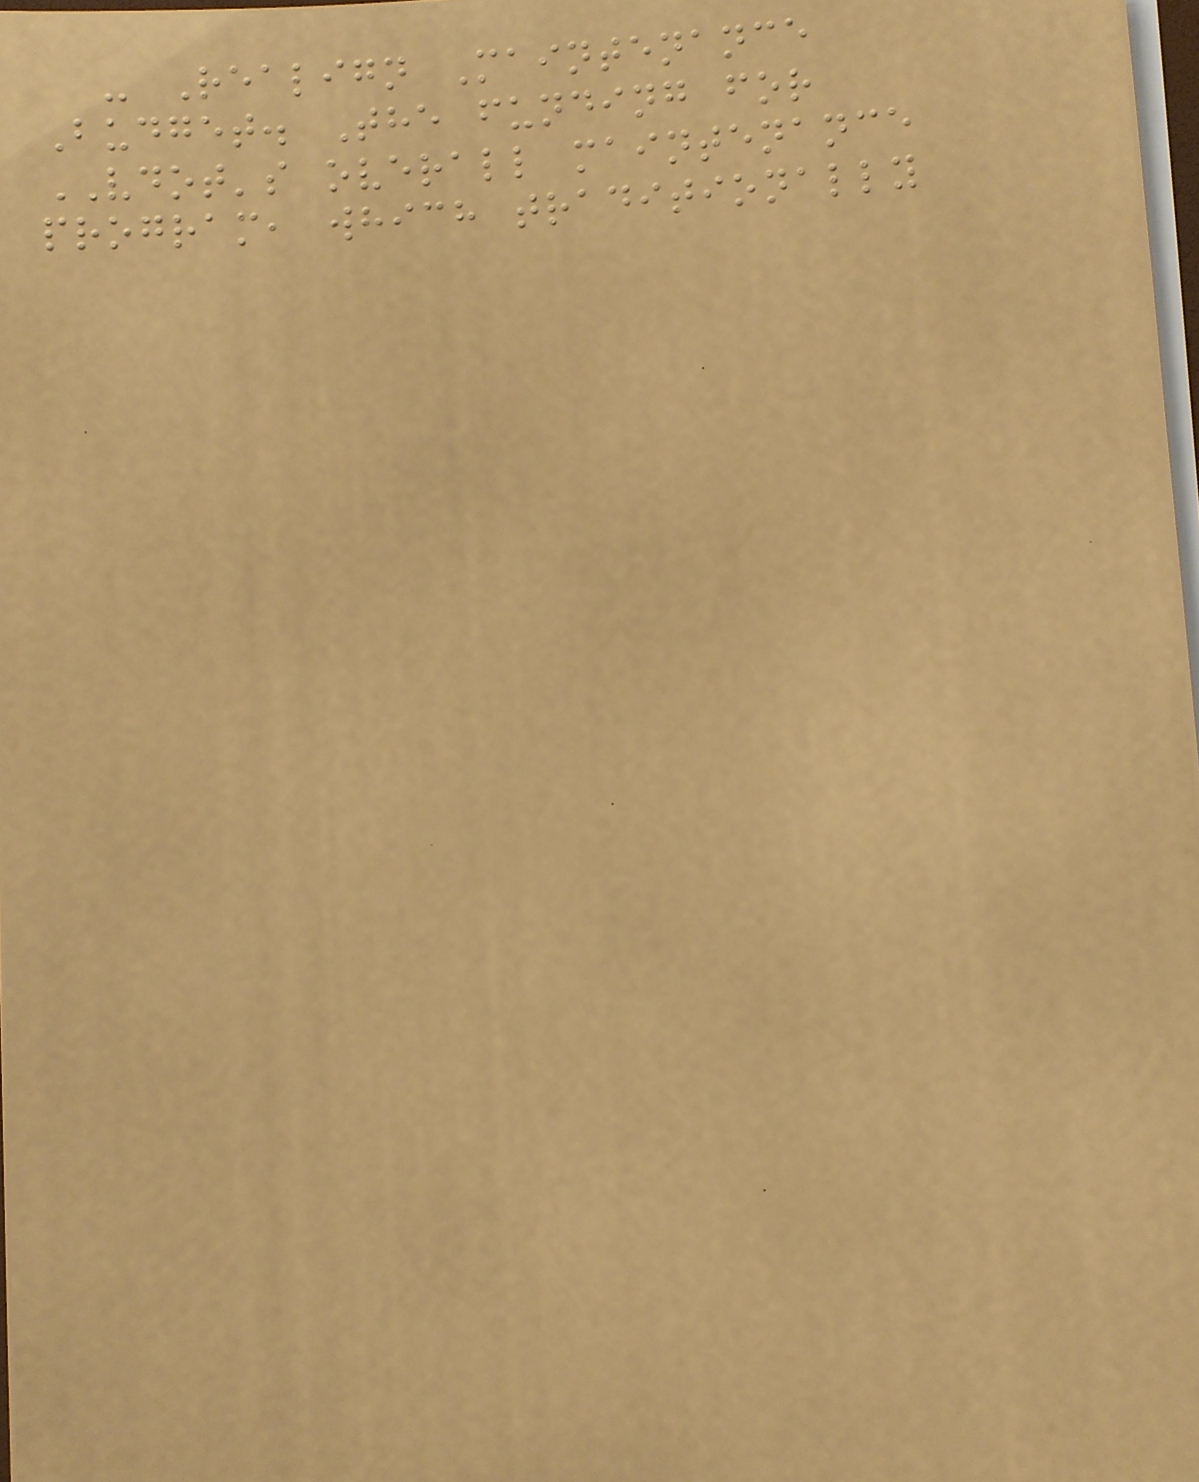- Realign Maintenance
Budget. The funding for
VDOT's overall maintenance
program, which traditionally
